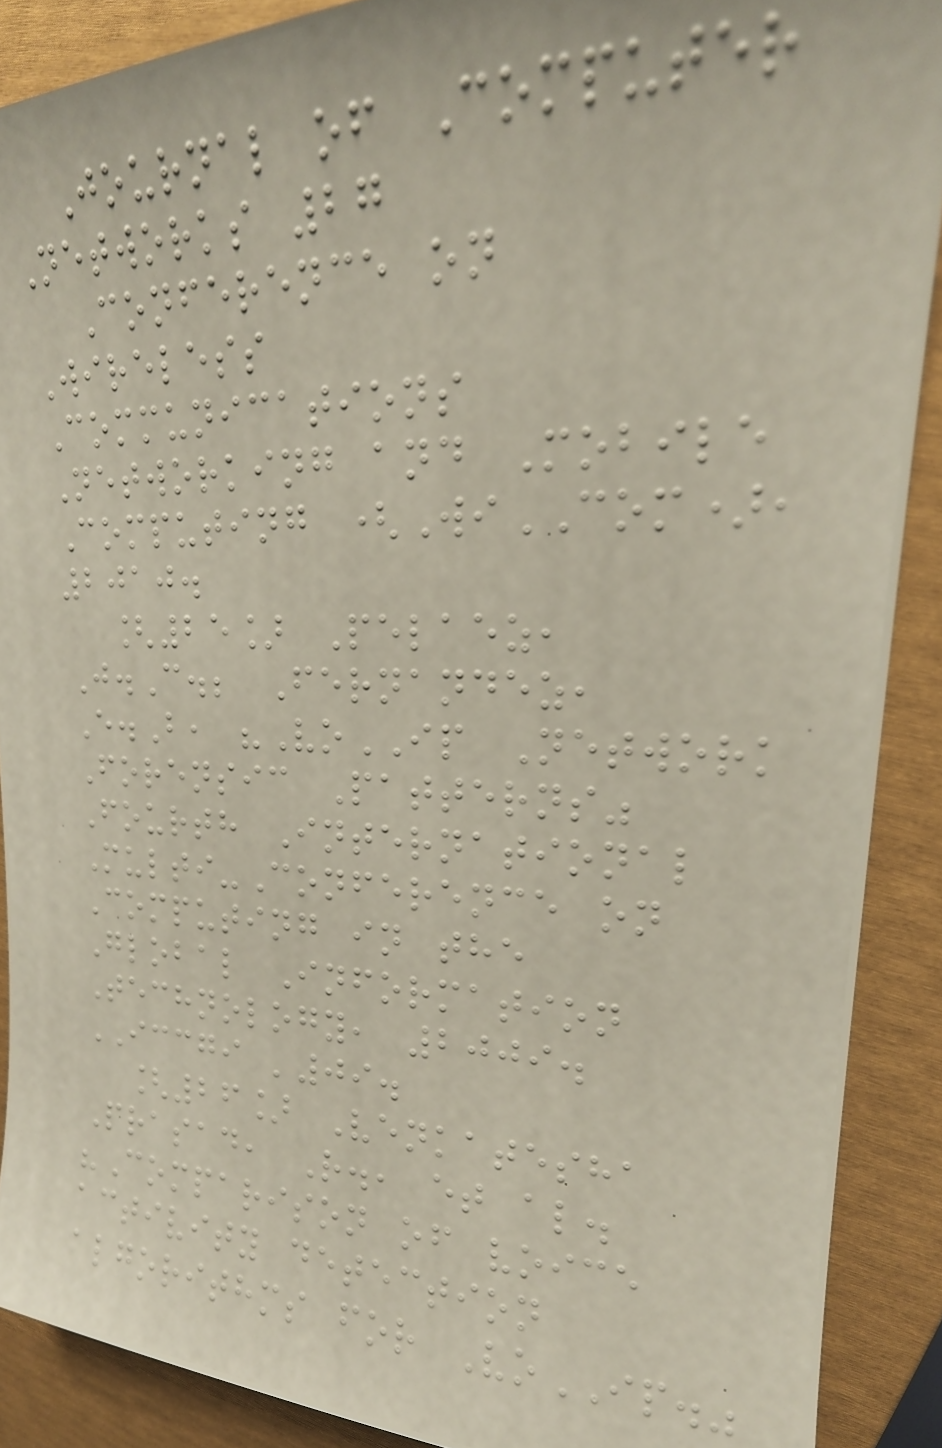Journal of Computer
Networks 27
Conference on
Wireless
Communications
Networking and Mobile
Computing (WiCOM),
2010.
[25] Pelaez,
J.C.; Fernandez,
E.B, "VoIP Network
Forensic Patterns"
Fourth International
Multi-Conference on
Computing in the
Global Information
Technology, 2009.
ICCGI '09.
[26] Venkatesha
Prasad, R., et al.
"Comparison of voice
activity detection
algorithms for VoIP."
